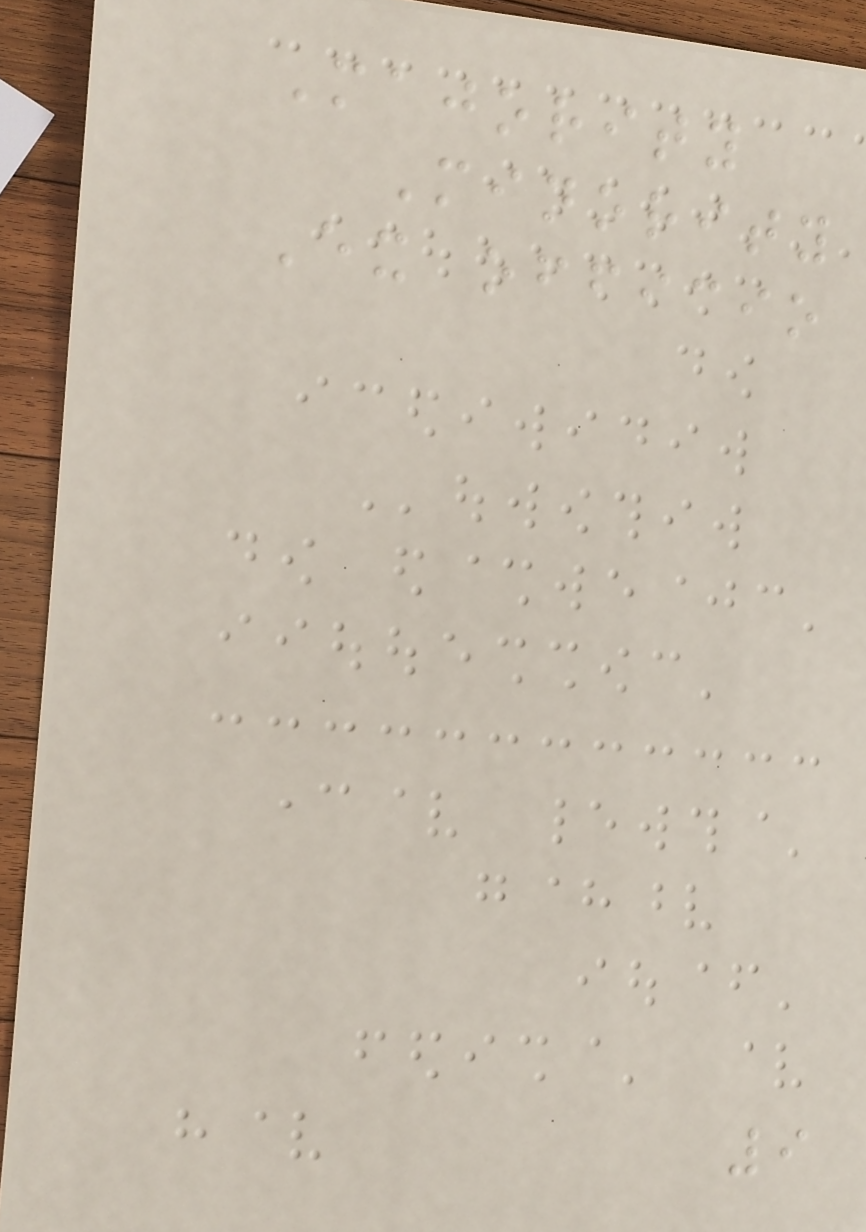Majority
Minority
Ex officio
9
